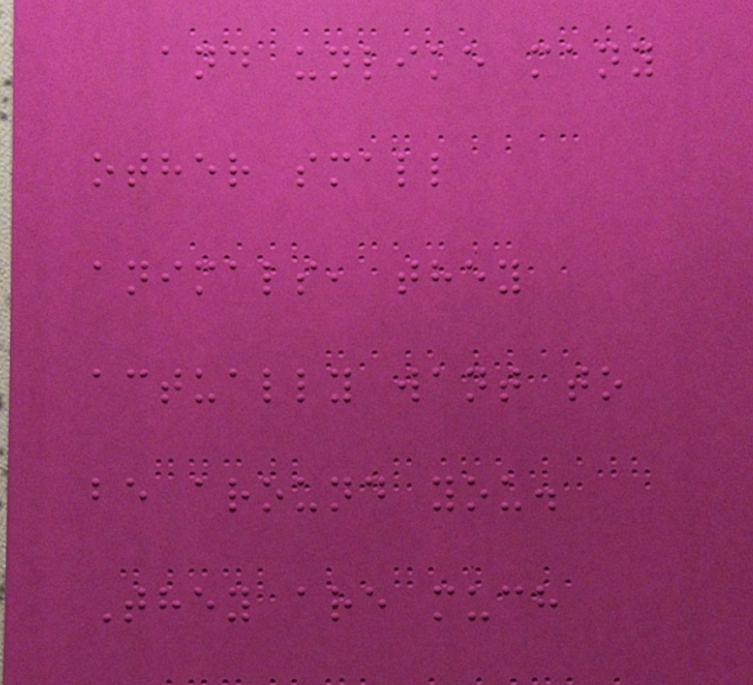and unlike many
other small
animals, they
actually want to
be around you.
They are much
